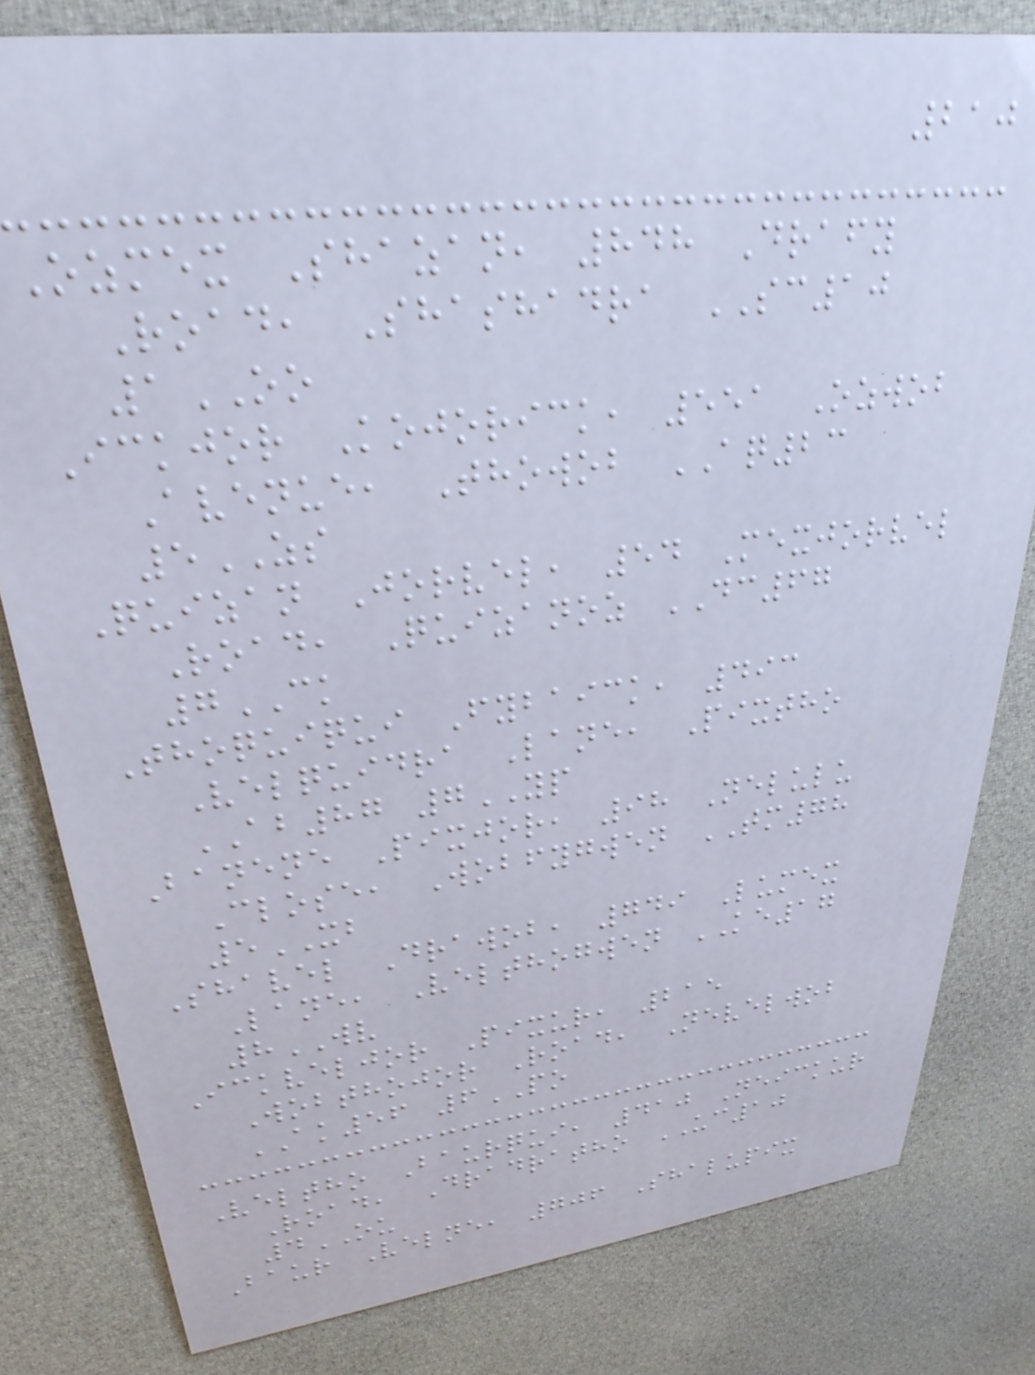210
Ozmex Shazan, 848 Drafy
Road, Shashadra SC10
1OO
Ickjor Kojorick, 551 Ozwob
Avenue, Thowob AQ23
5ZS
Quizan Jorvel, 54 Mexjorvel
Road, Quizanoz DC67
7CK
Thoquiqui Fybaick, 493
Velquidra Lane, Pixtho
AB87 7YP
Banene Pixjor, 98 Nelulu
Close, Wobfygwen TM78
5XB
Shavel Drawob, 749 Lumex
Lane, Velthogwen KE17
8WV
Ickveljor Pixur, 215
Wobthojor Road, Nevelwob
AK56 6PO
Veltho Baurqui, 410 Neickur
Road, Dradratho UC10
4OU
Baur Velne, 706 Shalupix
